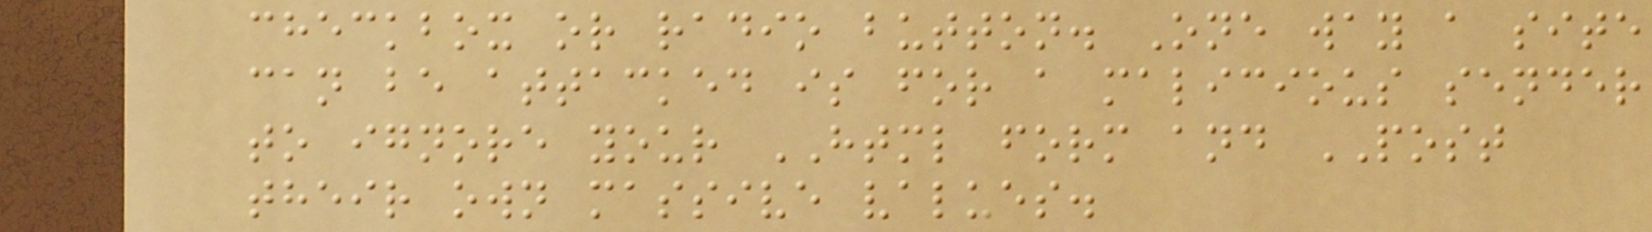checkbox or radio button. One way a site
can be attacked is for a malicious sender
to ignore your HTML form and POST
their own massive values.
